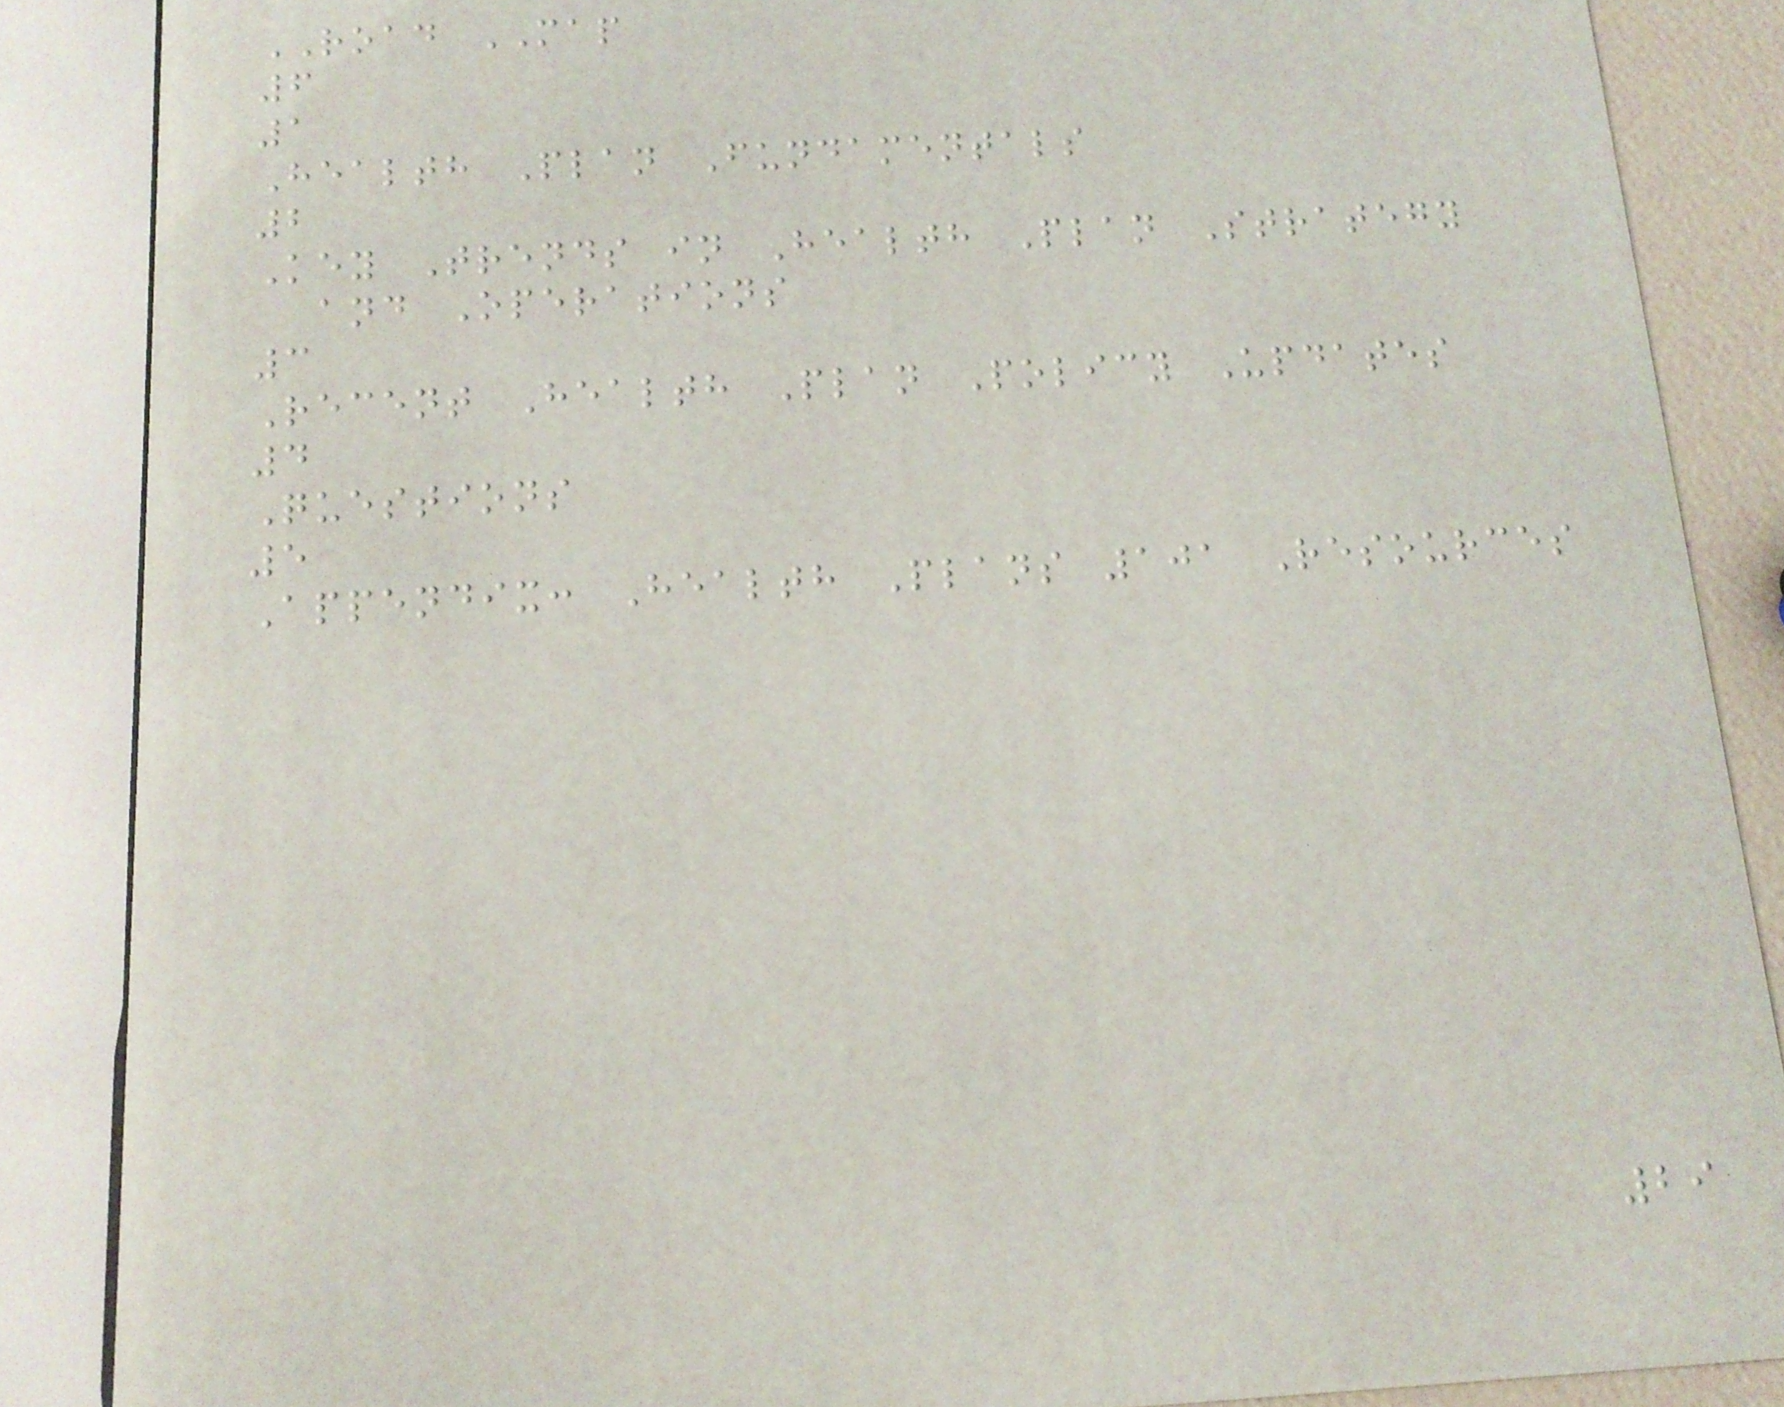ROAD MAP
6
1
Health Plan Fundamentals
2
Key Trends in Health Plan Strategy
and Operations
3
Recent Health Plan Policy Updates
4
Questions
5
Appendix: Health Plans 101 Resources
29
